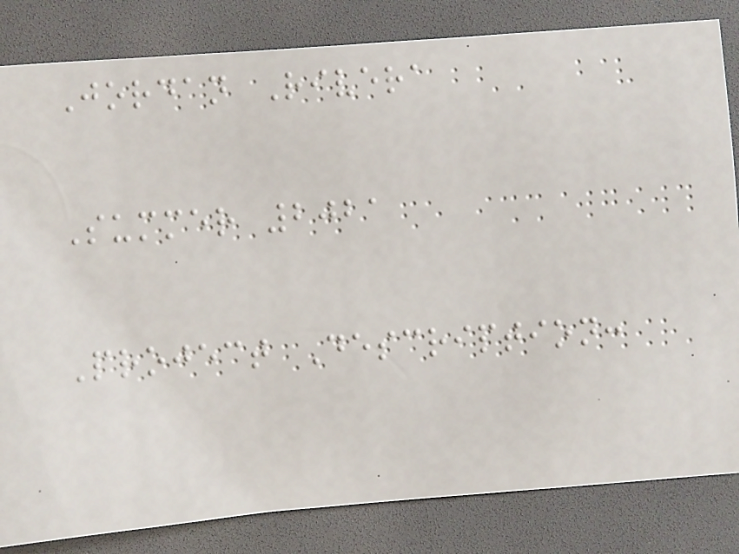Jordan Rivera
Summer 2021
Project Description:
